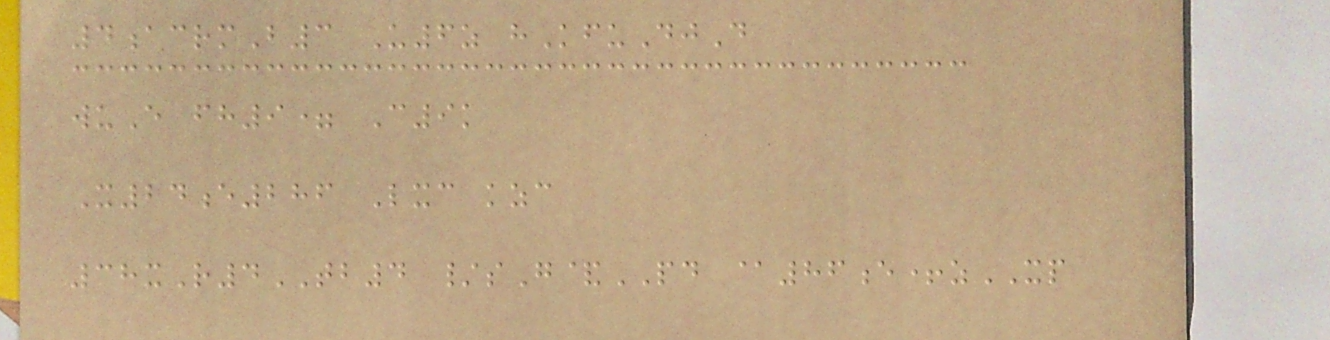4acrmB3 U6z hKfuDjD
wuE fh9= C9k
X24e286 Lxc kzc
38xR4TB4 /sG&PD @86e+zXP
